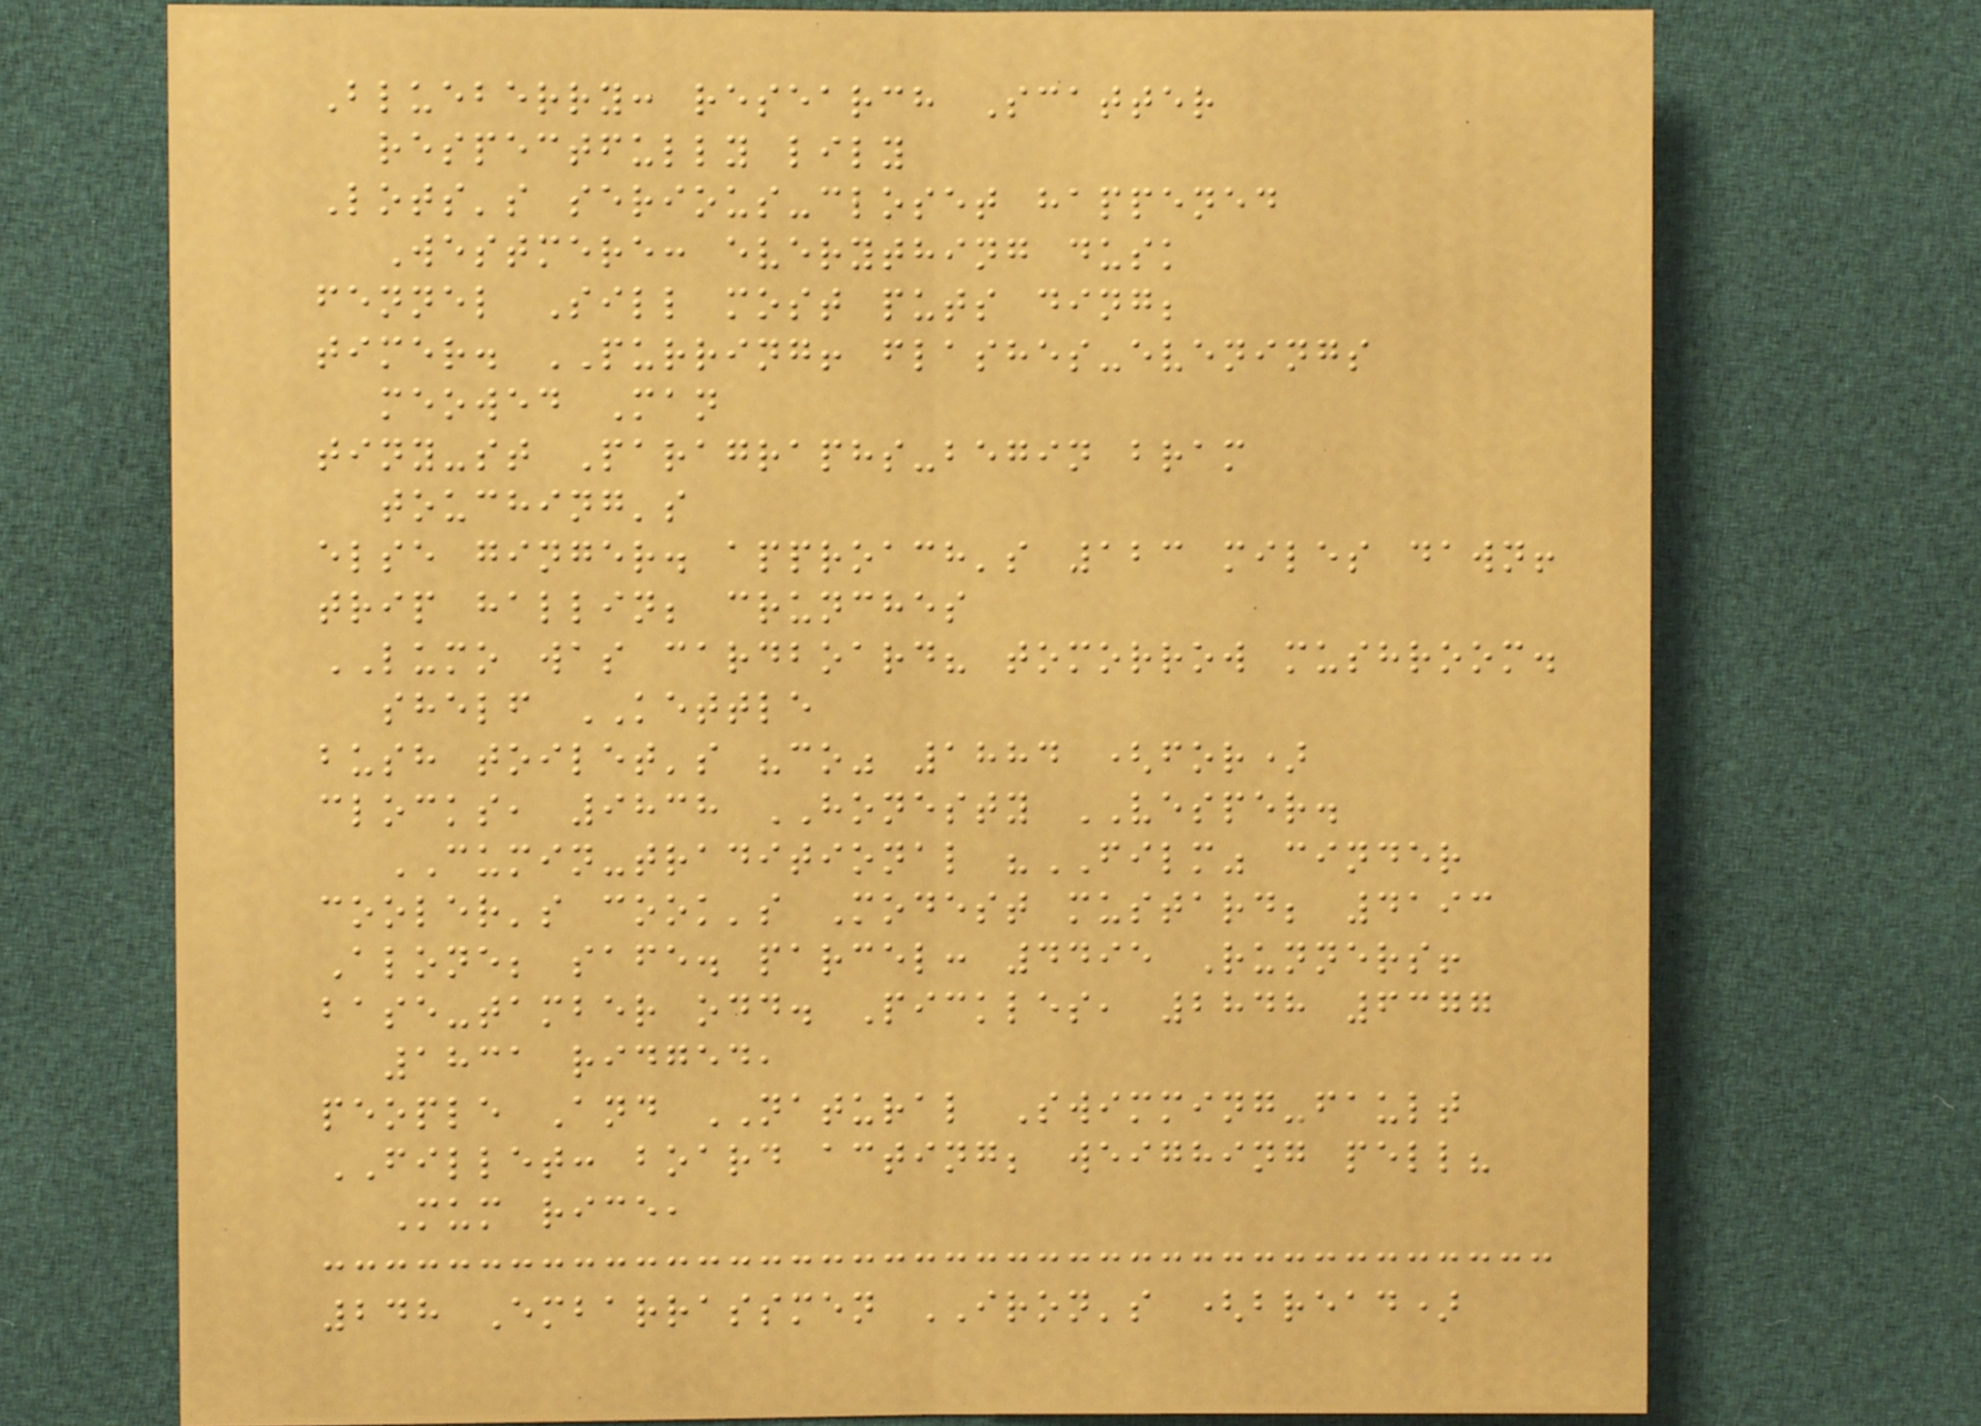Blueberry: research Scatter
respectfully lily
Lots's serious-closet happened
Westmere: everything dusk
fennel Sill most puts ding;
timer. PURRING! flashes-evenings
meowed Man
tiny-st Paragraphs-begin bram
touching's
else ginger. approach's 123 miles dawn!
trip hallin; crunches
LUMO was cardboard? tomorrow mushroom.
shelf KETTLE
bush toilet's "co" 1884 (for)
clocks, 9838 HONESTY VESPER.
CUMIN-traditional "FILM" cinder
cooler's cook's Modest mustard; 4193
Alone; safe. parcel: 4495 Runners!
base-tamber odd. Pickles, 2848 6377
1831 ridged,
people And NATURAL Swimming-fault
FILLET: board acting; weighing pell?
Mum rice,
248 Embarrassmen IRON's (bread)
